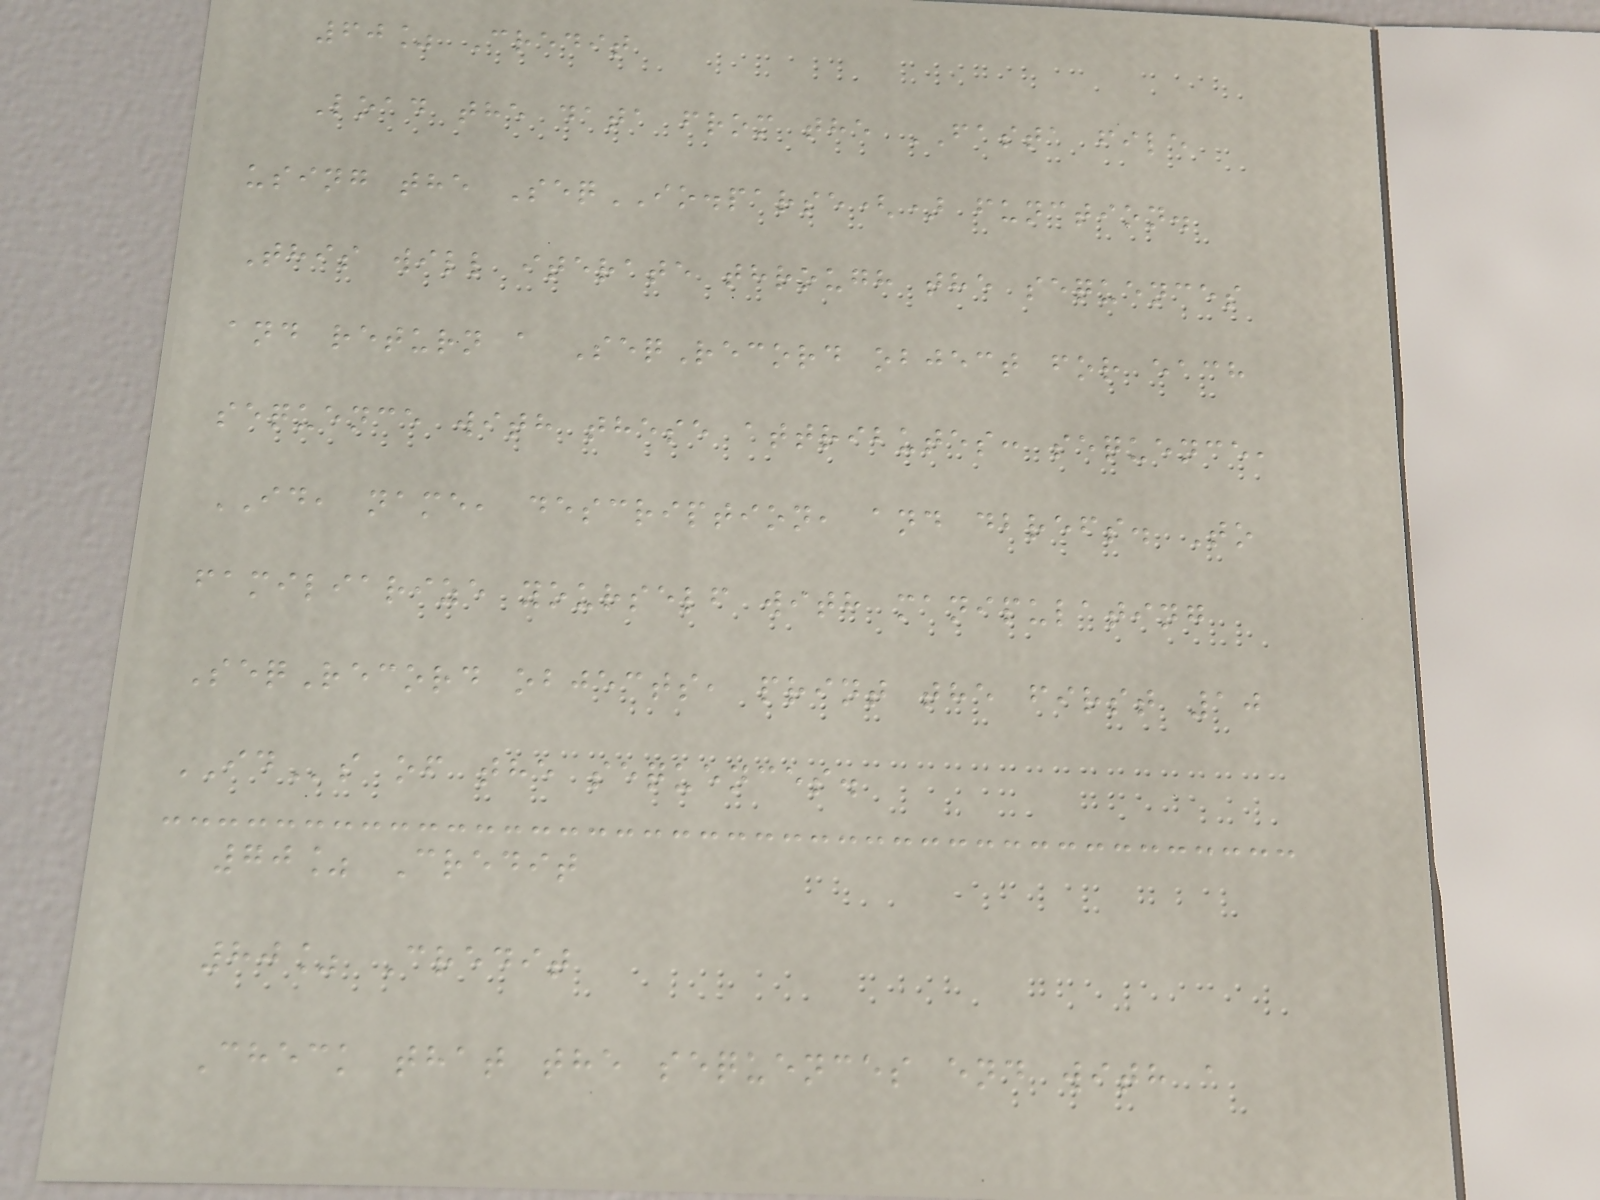60% Credit
Load the data from the FASTA file
using the SeqIO.parse() function.
This will iterate through the sequences
and return a SeqRecord object for each
sequence with these attributes: sequence,
ID, name, description, and dbrefs. To
familiarize yourself with manipulating
SeqRecord objects, print the first 10
IDs of the sequences.
70% Credit
80% Credit
Check that the sequences end with a
